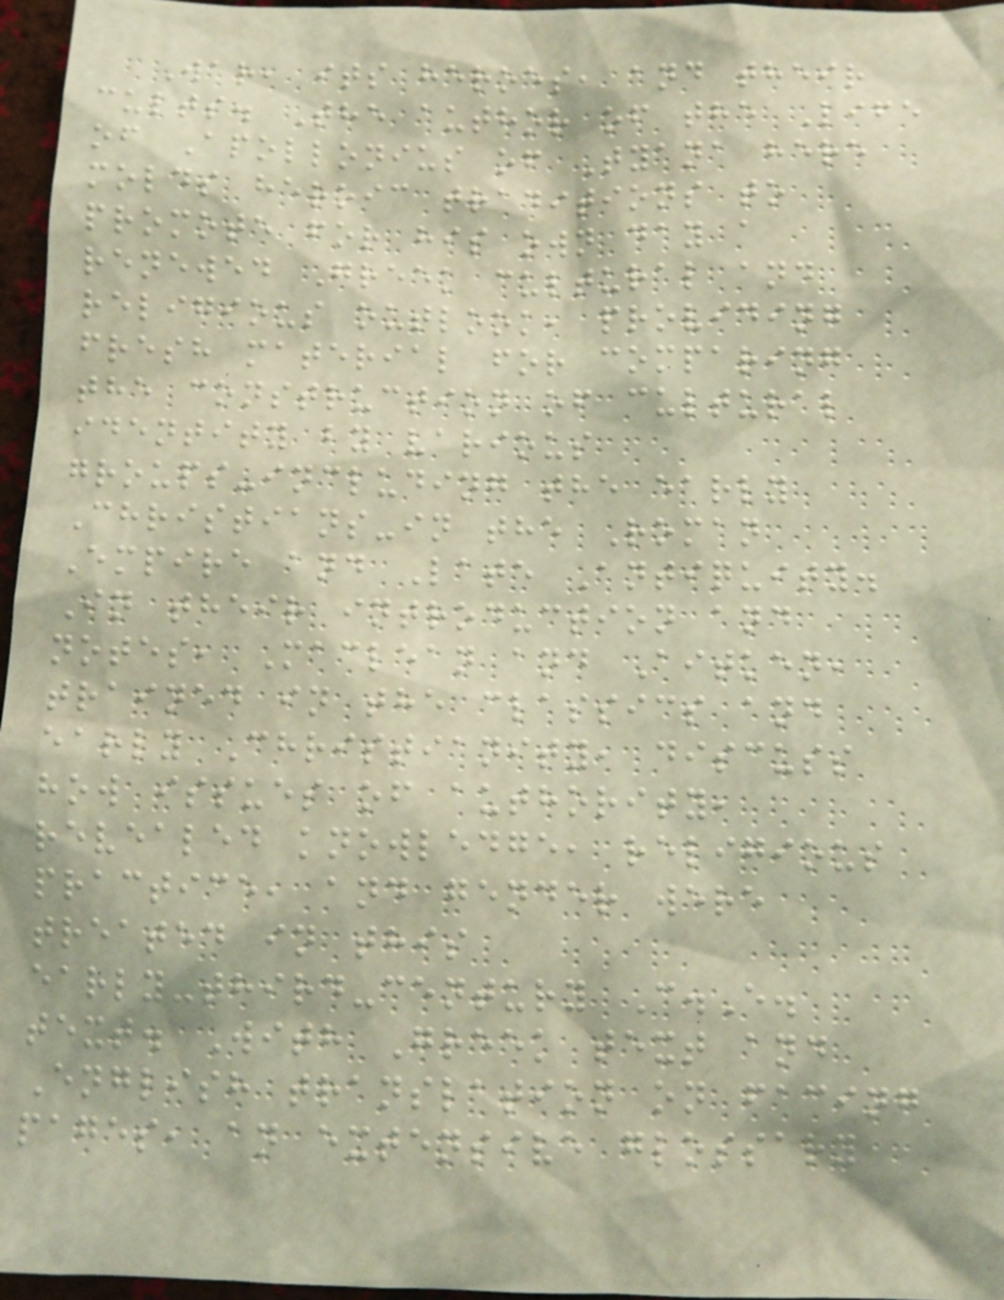War, its heroes, and their
cults. The author of the Life
of Apollonius of Tyana here
molds heroic traditions to
promote for his own day a
renewed Greek cultural and
religious outlook, providing
fresh material for comparing
the construction of cultural
identity by various
groups-including the early
Christians-in the Roman
Empire and Late Antiquity.
In their introduction and
notes, Maclean and Aitken,
trained in the classics and
early Christianity, discuss
how issues of authority,
revealed knowledge, religious
practice, and gender were
treated in this
early-third-century C.E.
text. With Greek text and
English translation on facing
pages, an extensive glossary
